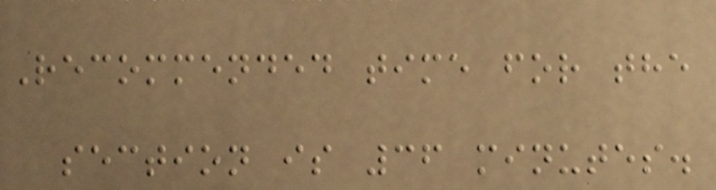Recommended time for the
section is 36 minutes.
